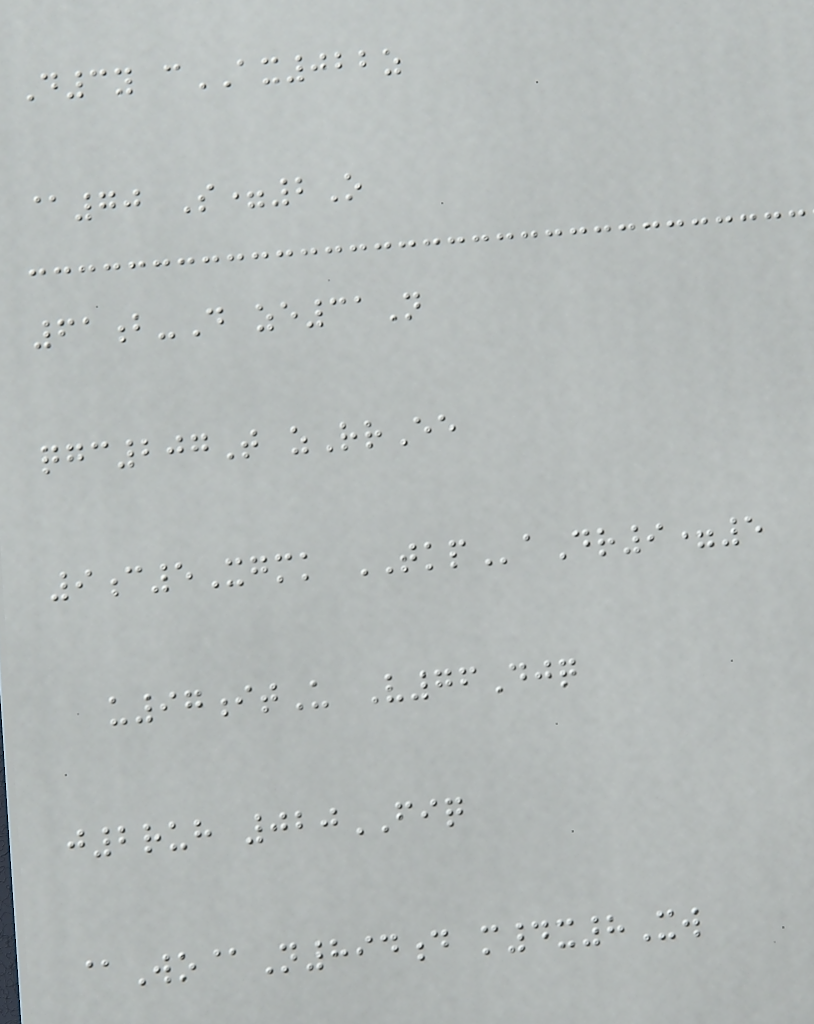D3y cAX022z
@70 S=2O
61b-D ze31N
qgc207T zRrEe
9c5Xgmk TKPaDr9=5
u97itU V76Djq
j2ruh 020FIQ
@Wo@N894d m4x8Xw
